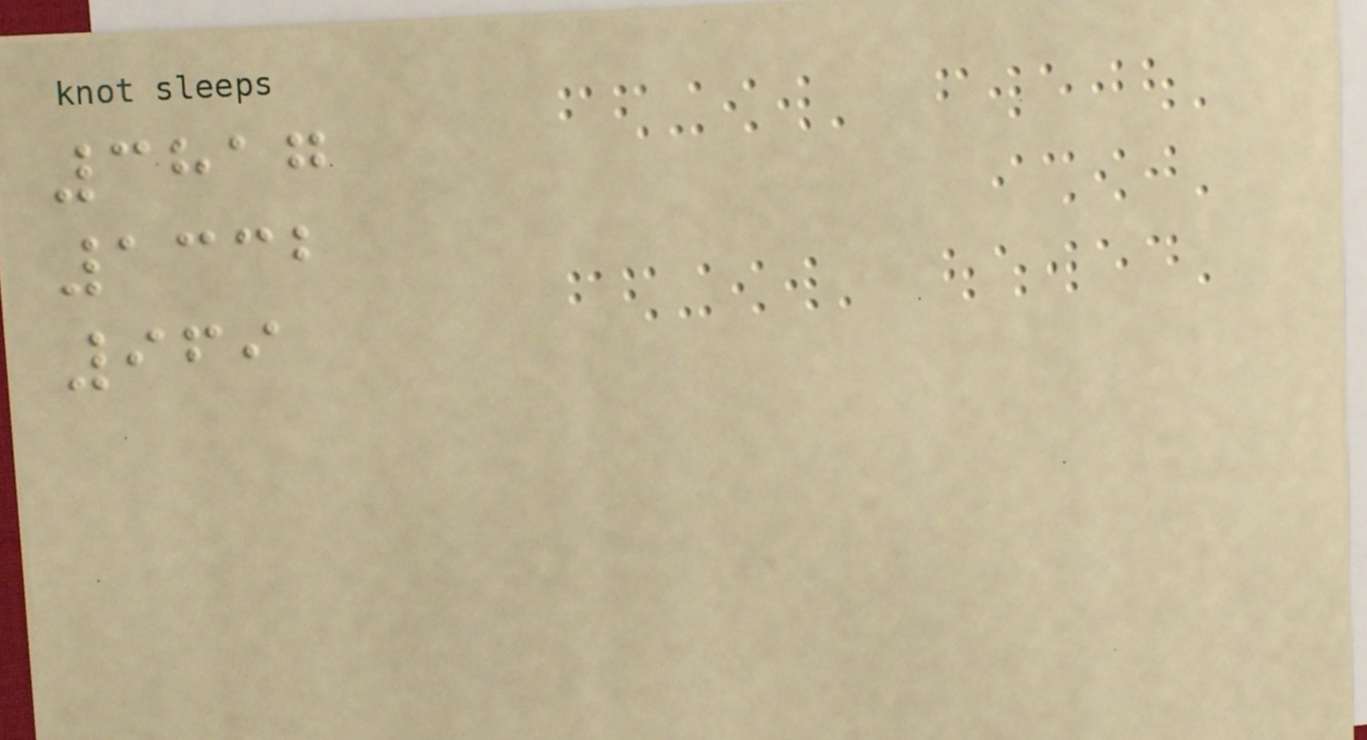3817
1332
969
